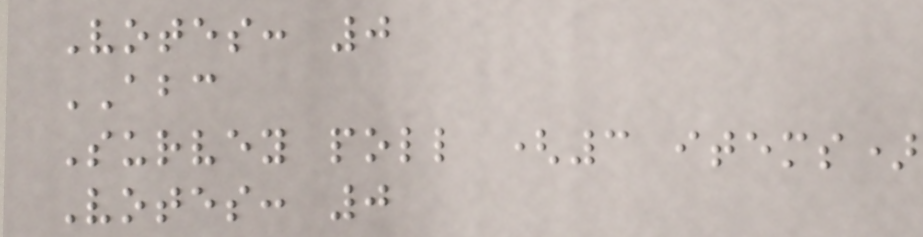Votes: 0
ABC
Survey poll (3 items)
Votes: 0
